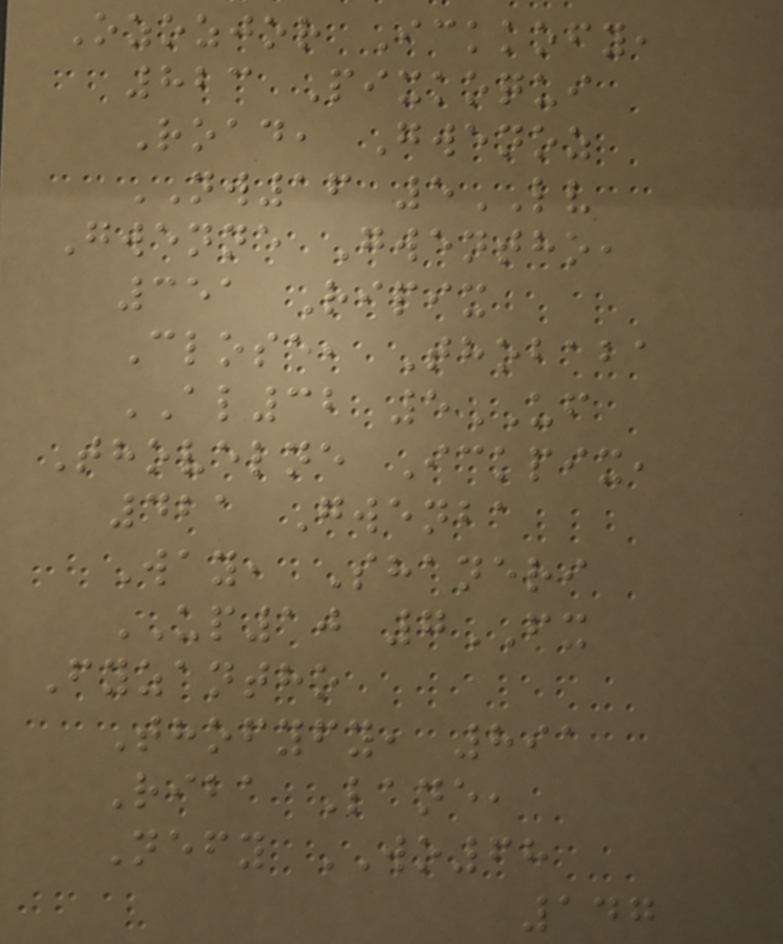Ozozjor Ickkofy,
823 Pixkoqui
Road, Gwenoz
NW16 5LV
Gwenne Gwentho,
351 Ripix
Close, Thobaba
AL32 5UF
Thovelne Ickpix,
421 Gwenba
Way, Shaneri
UP10 7FX
Fyzantho
Thofyfy, 891
Riba Lane,
Nefy WO68
147
